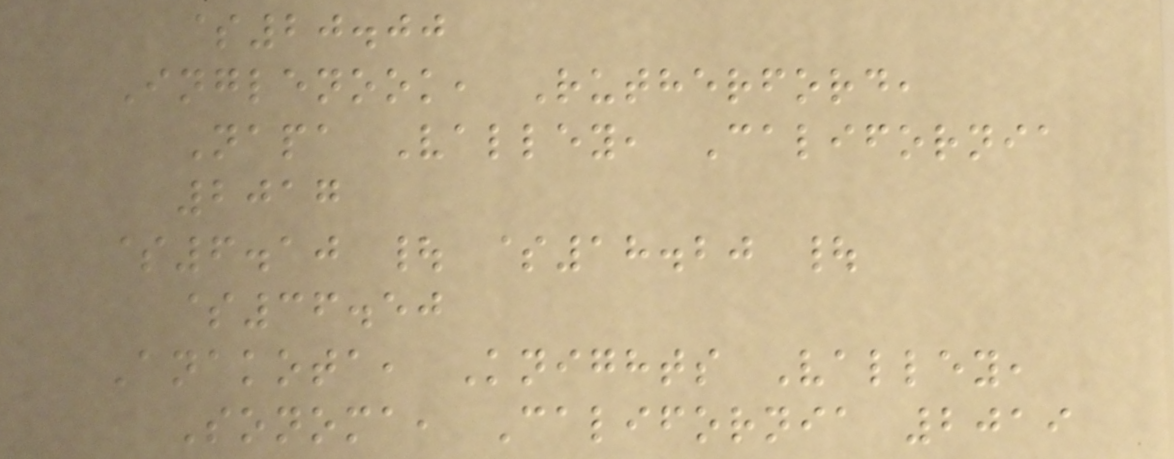$20.00
Inglenook, Rutherford,
Napa Valley, California
2017
$6.10 | $18.20 |
$36.50
Anakota, Knights Valley,
Sonoma, California 2019
